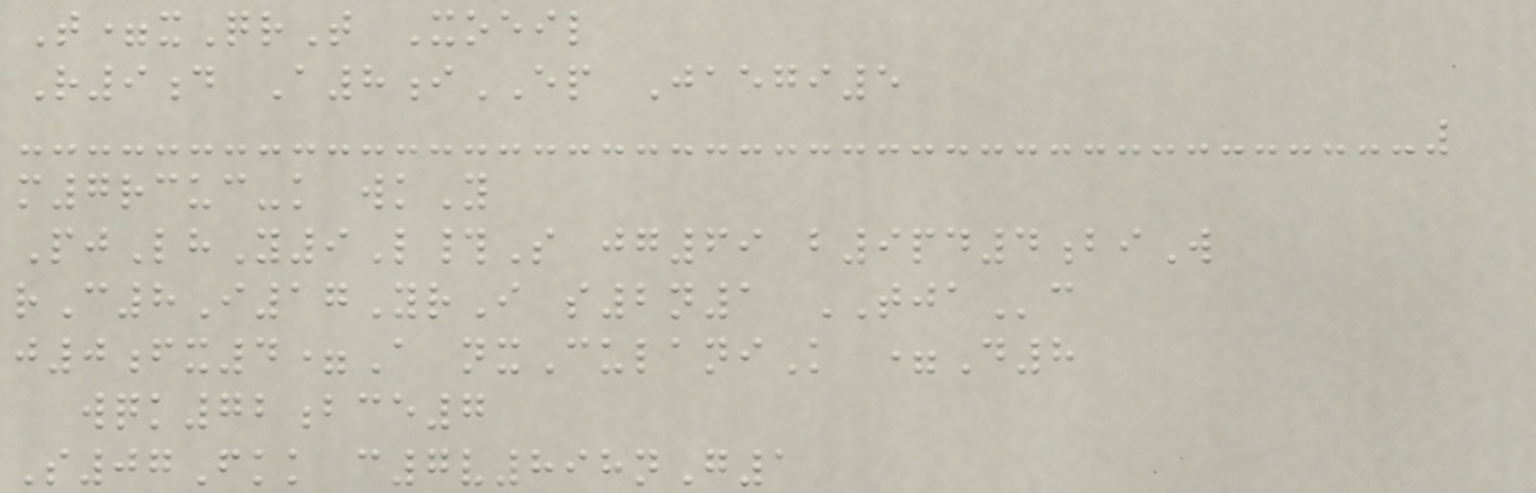T=xQrT Xoeil
R9d A8iEP Jaegi5
m7rcuc-k wkY
PjLhY9L#S jg69 b9pd4biW
rC8I17YrI s2n1 TJAc
j0fx4=A nxCulaniK =D8
wqk72bce7
S07Fkk c7v898nG1
